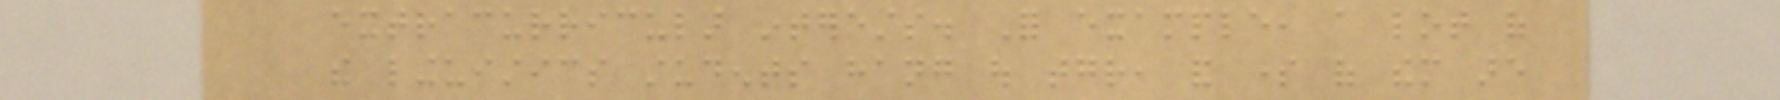extracurricular interests. For example, a lot of
the linguistics students hang out together, and some of them are
